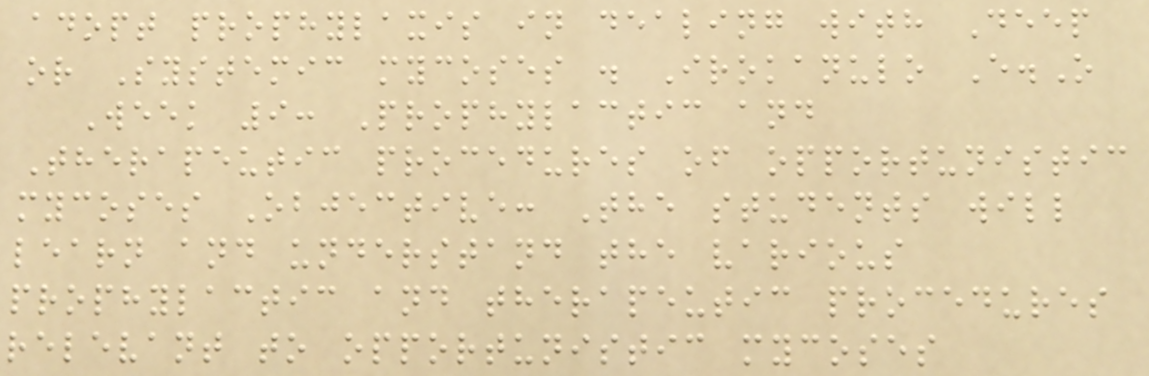adopt prophylaxis in dealing with Deep
or Systemic mycoses . Irokanulo E.O
Week 9: Prophylactic and
Therapeutic procedures of opportunistic
mycoses Objective: The students will
learn and understand the various
prophylactic and therapeutic procedures
relevant to opportunistic mycoses
